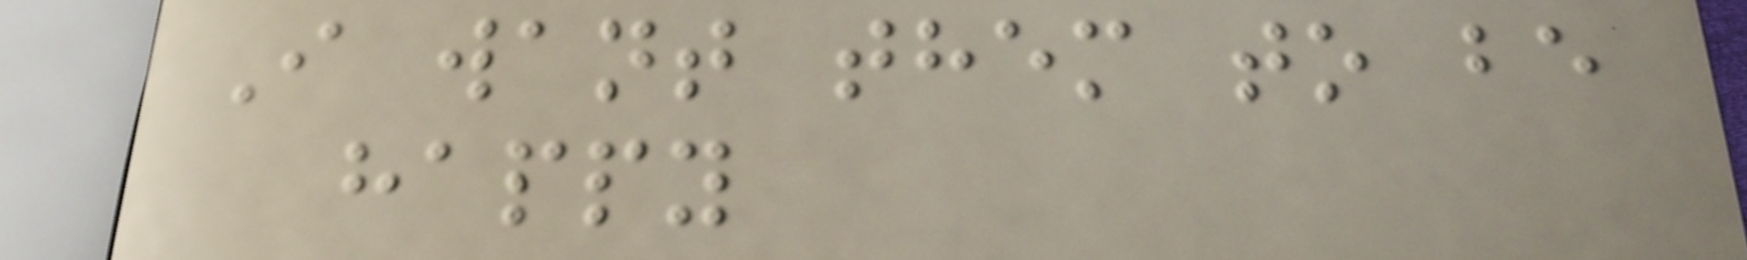I want them to be
happy
